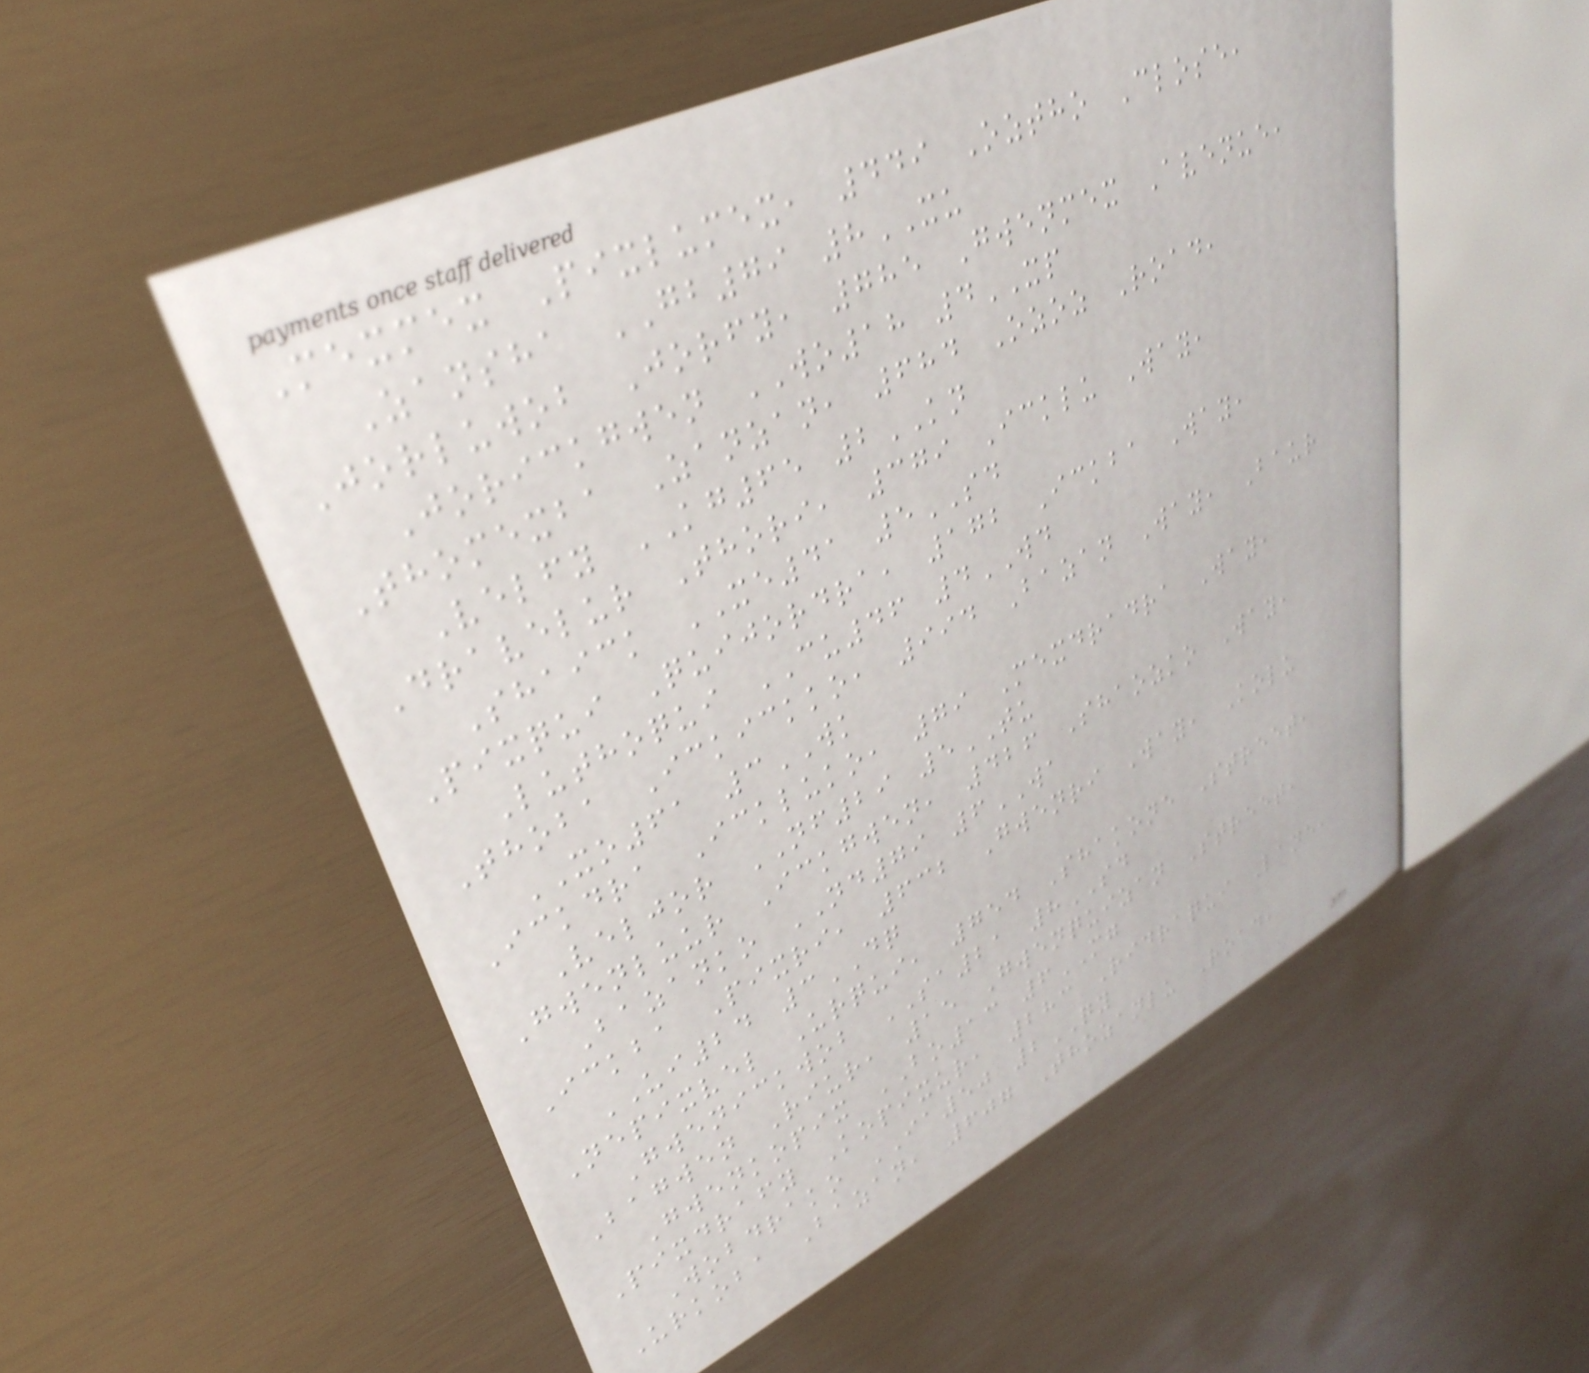Mexmex Pixlumex, 449 Oztho Close,
Zansha GB79 8XU
Jorluwob Jorfy, 785 Gwenmex Avenue,
Jorickgwen WO18 4XP
Thomexba Zanzan, 684 Ozoz Road,
Velfy KG65 2KN
Dravelur Thori, 379 Icklu Way,
Shaick XE41 5SD
Pixqui Quijordra, 172 Ickba Way,
Luthoqui CU46 4WD
Thoba Ickickko, 994 Bazan Way, Baur
XO61 3WK
Ickdra Ickluko, 79 Mexdradra Way,
Veljor NF29 5TU
Gwenluur Ickgwen, 426 Shaozko Way,
Bazanko ND79 6WA
Ickba Pixri, 632 Gwenri Way, Kolu
UI24 3DQ
Nepixvel Urqui, 754 Shakone Street,
Gwenickwob SA21 8SD
Bagwen Riur, 15 Gwenquizan Street,
Gwenkopix BO13 6MG
Pixdrafy Kopixur, 283 Ridraqui Lane,
Wobdrako IA50 2QY
Urkoba Bazan, 607 Thozanlu Road,
